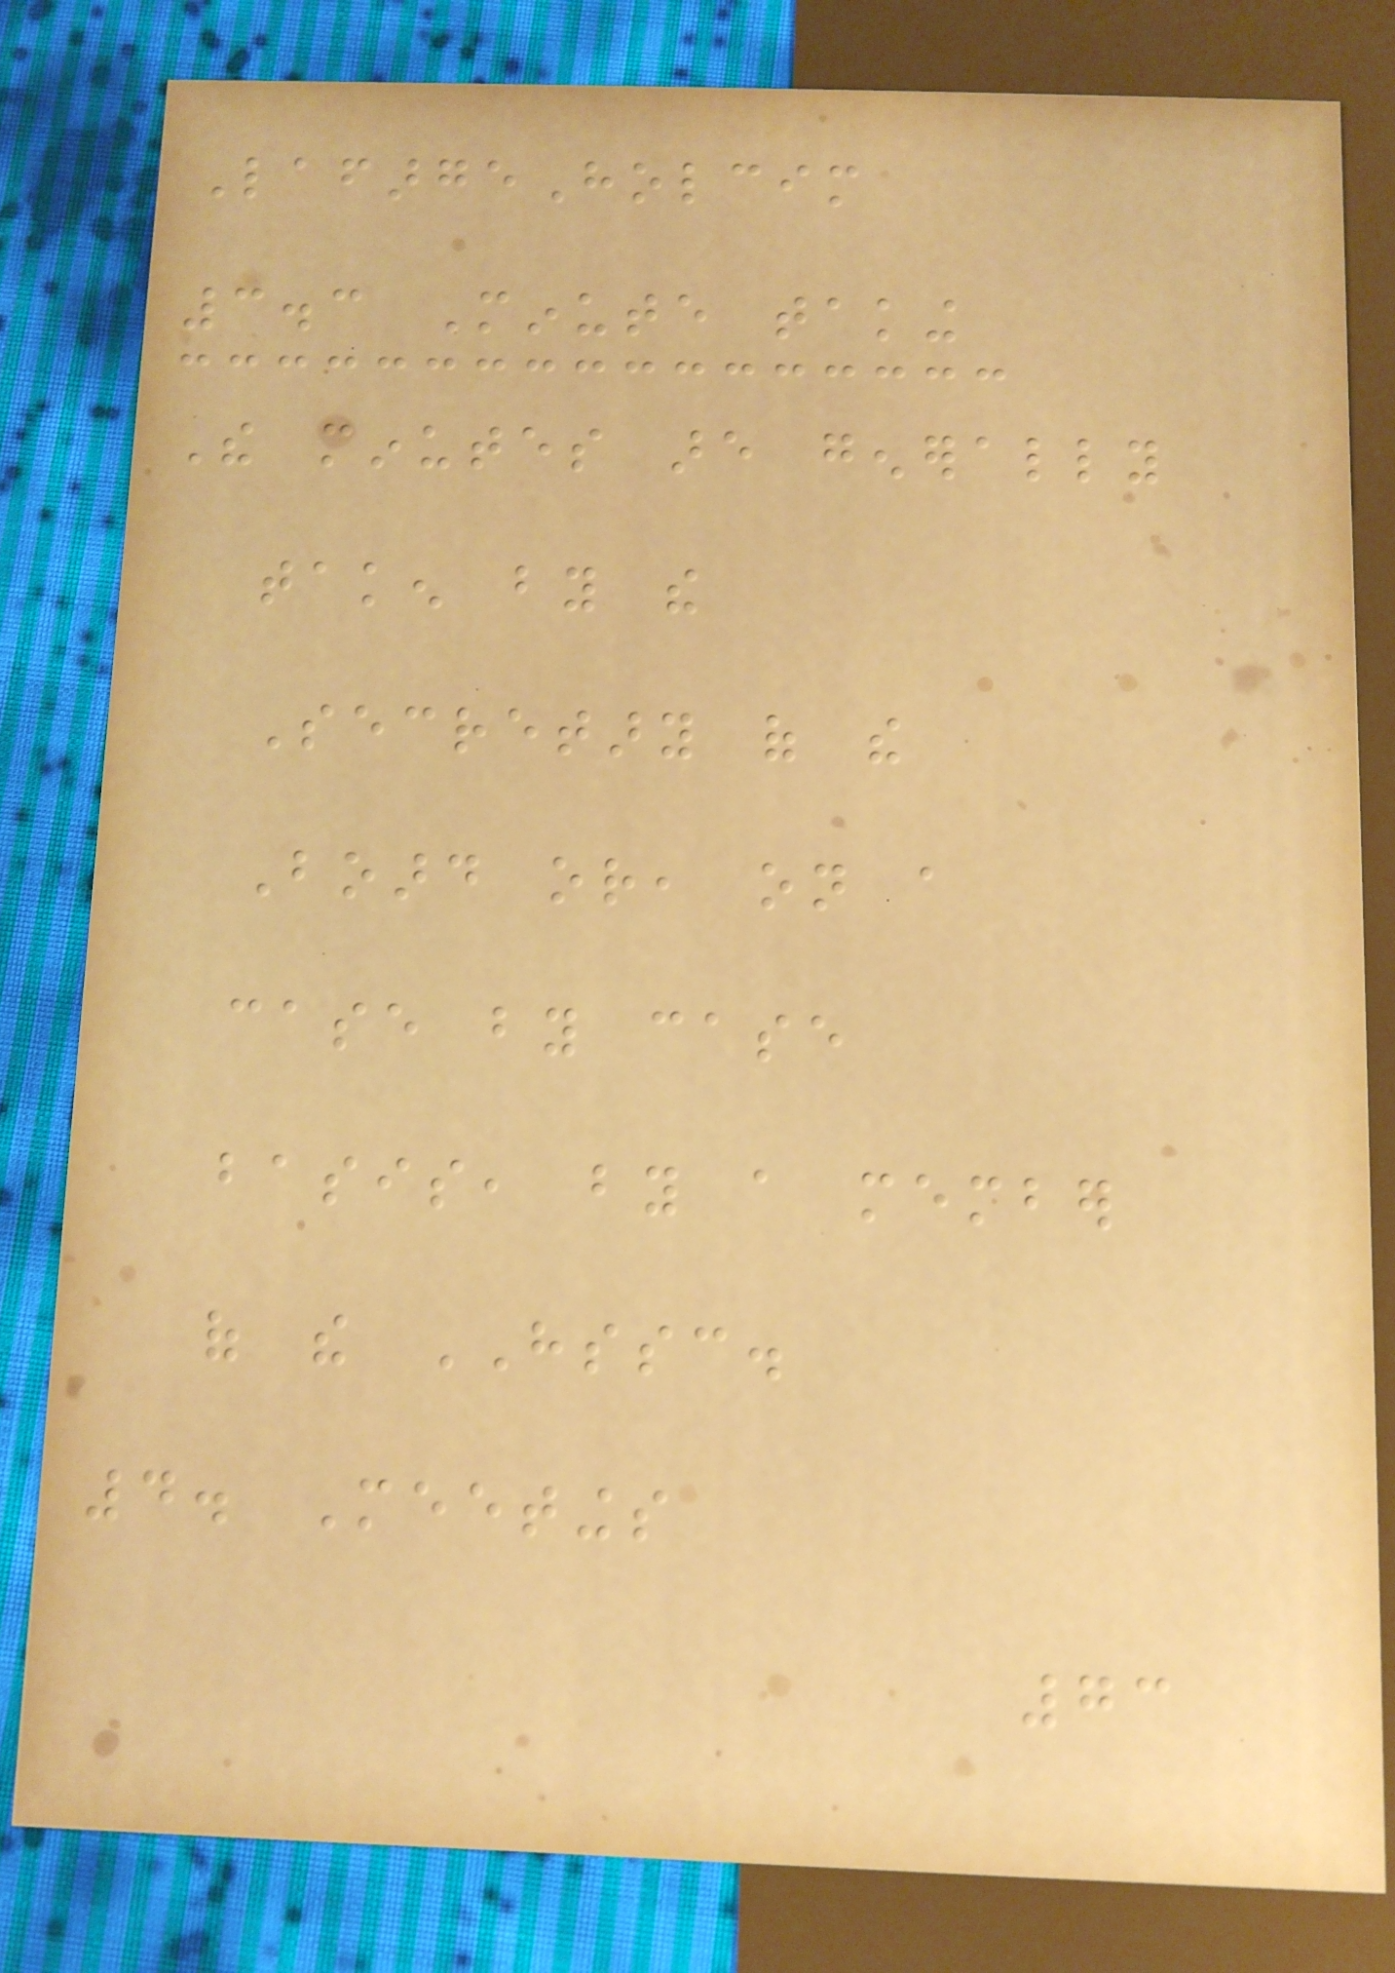LafargeHolcim
3.3 Minute taking
The minutes are generally
taken by the
Secretary of the
Board or, on a
case by case
basis, by a member
of the HSSC.
4. Meetings
73
